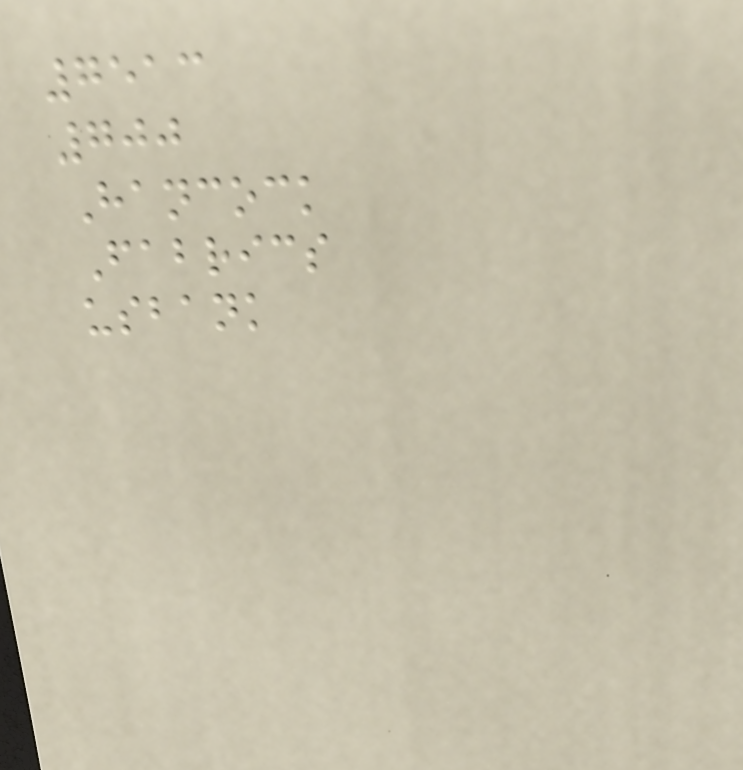7513
700
Hancock
Fabrics
usbank
